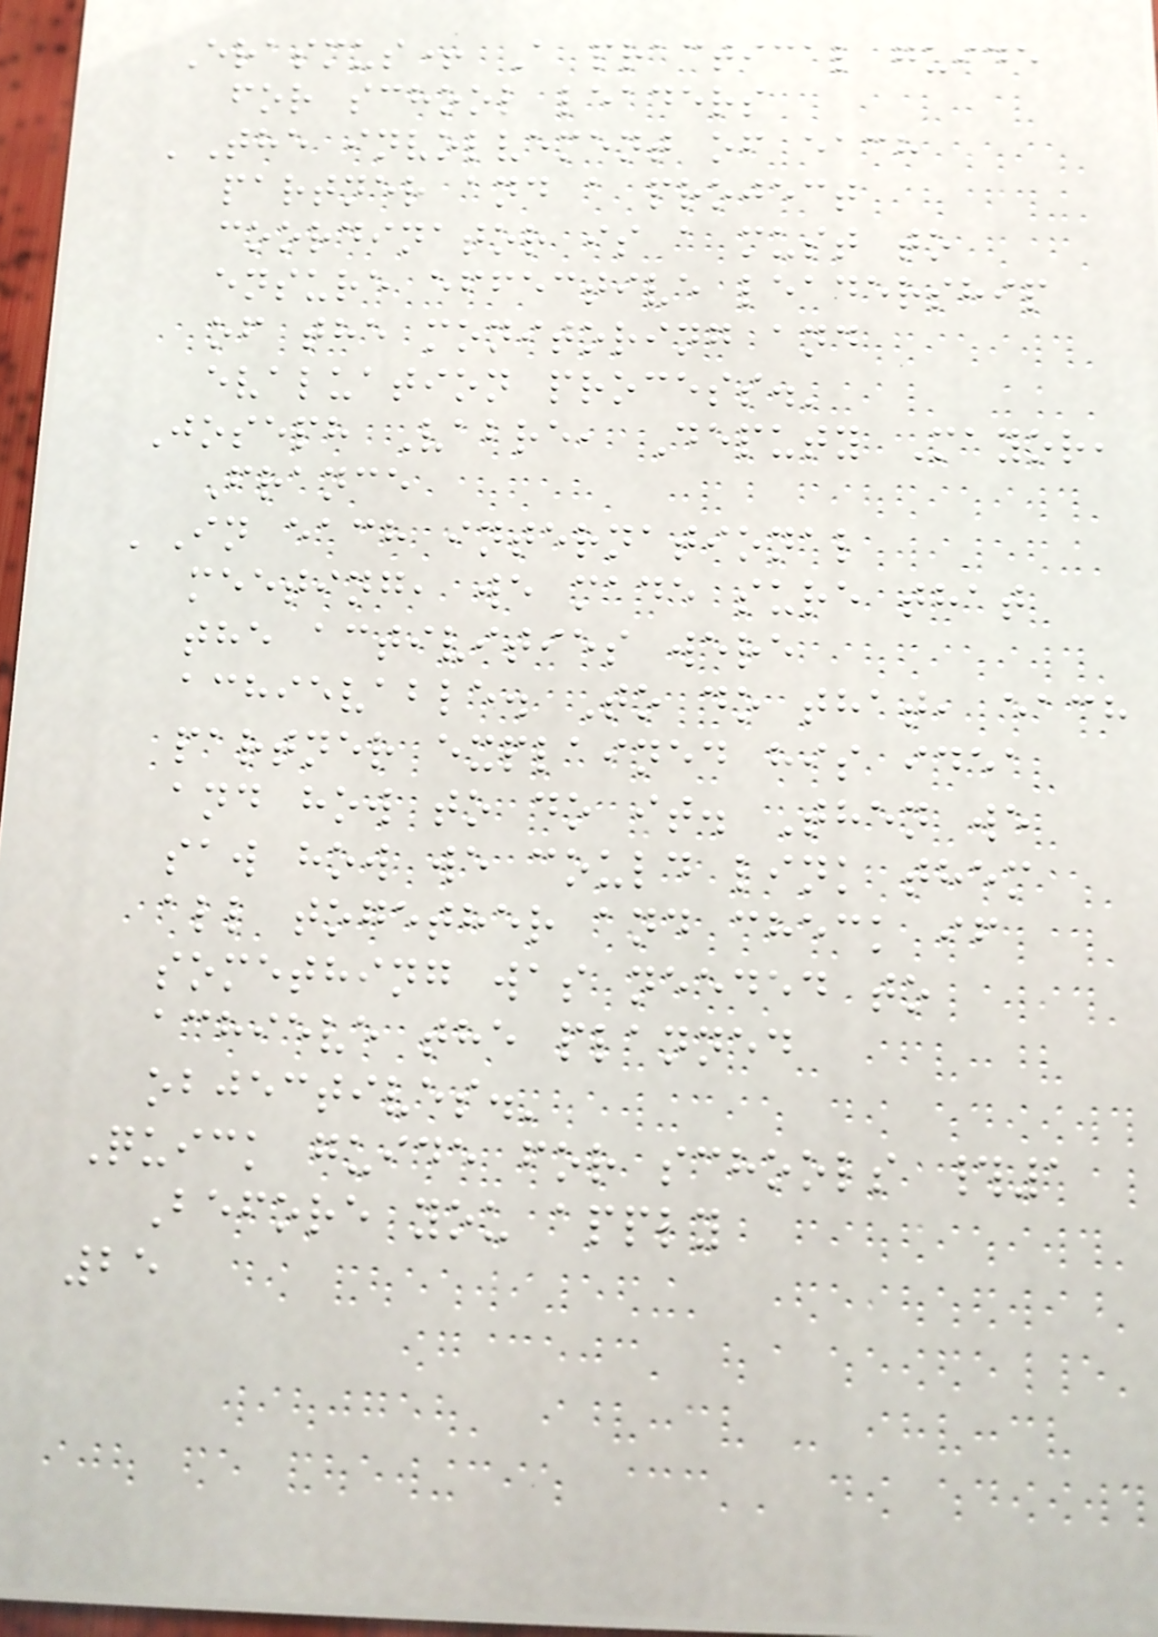Erasmus+ A practical guide
for school leaders
'The involvement of each
partner and a project
coordinator is a must to
ensure effective leadership
of the monitoring and
evaluation process.'
Joseph Vabre, Deputy Mayor,
France
'In each international
meeting, we made sure that
the activities were
achievable. To do that, each
partner explained his idea
and how to do it. Then we
saw how we could link them
all together and check if
something was needed to
achieve the planned
objectives.'
Quick guide for schools #1
Before you apply
25
